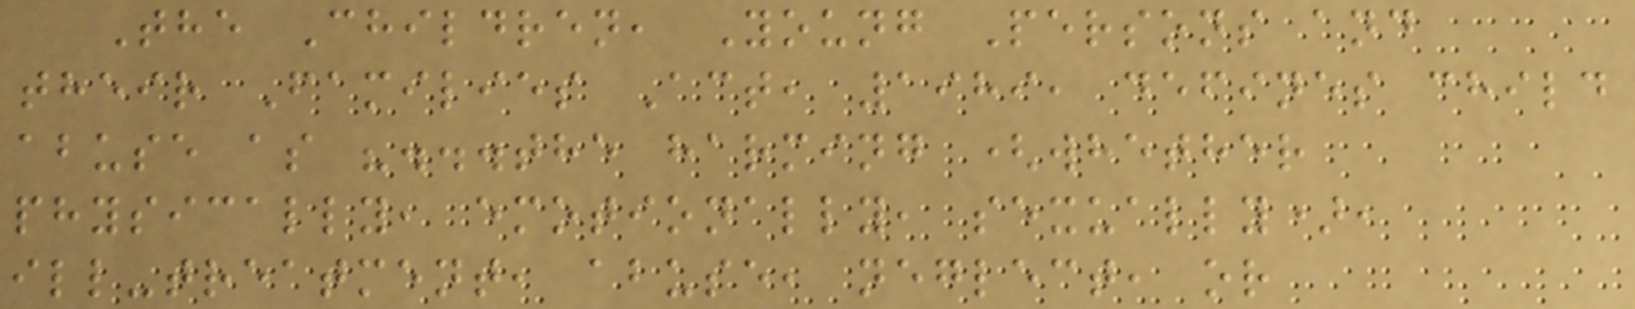The Children, Young Persons and
their Families Act, 1989, defines child
abuse as "...the harming (whether
physically, emotionally, sexually),
ill-treatment, abuse, neglect, or
